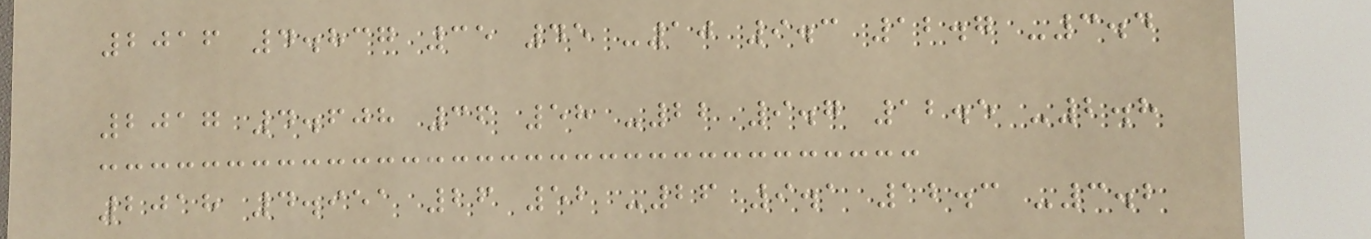2016 4.837 35 45 -10 9.3 12.7 -3.4
2017 4.608 36 58 -22 9.7 12.5 -2.8
2018 4.951 26 52 -26 9.1 12.3 -3.2
